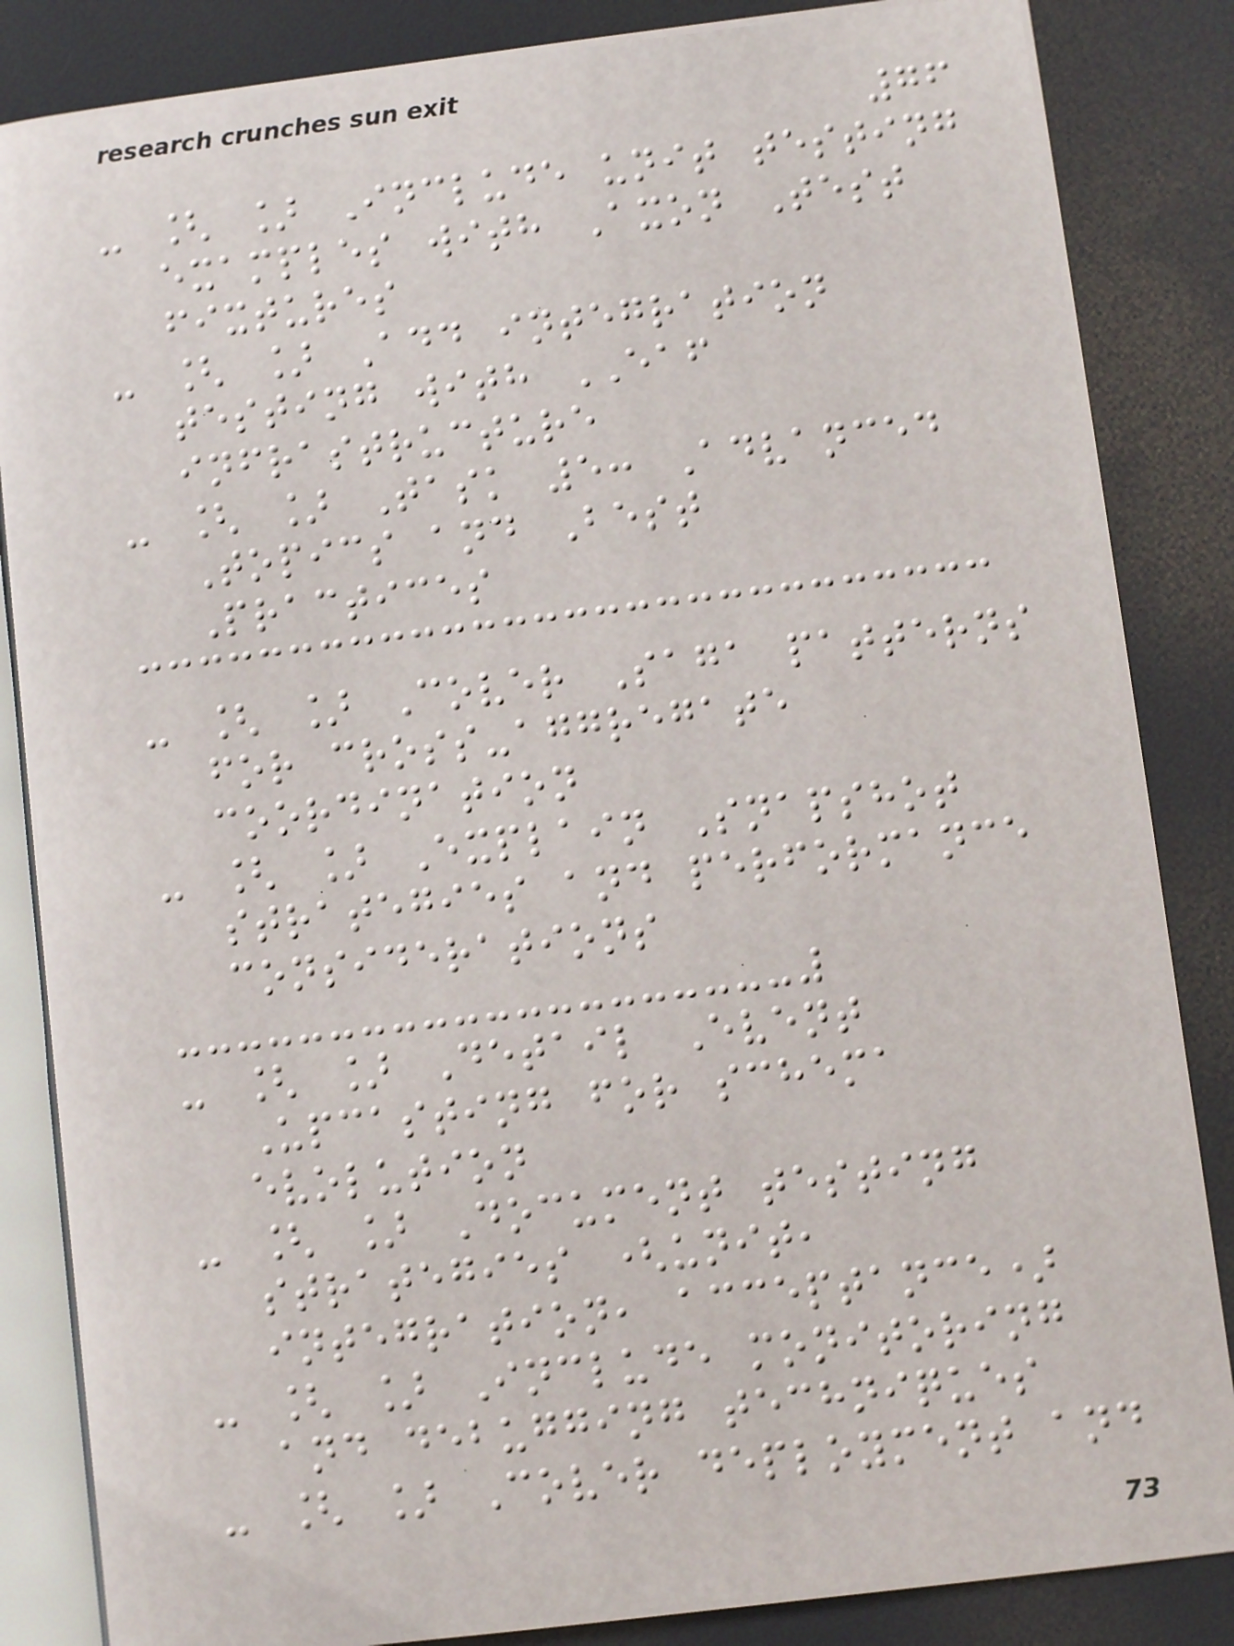76
- [ ] Include unit testing
examples with Axon Test
fixtures
- [ ] Add integration
testing with EAF
infrastructure
- [ ] Task 5: Advanced
Topics and Best
Practices
- [ ] Cover Saga patterns
for cross-aggregate
coordination
- [ ] Explain Snapshot
strategies and performance
considerations
- [ ] Detail Event
Upcasting for schema
evolution
- [ ] Document testing
strategies (unit,
integration, acceptance)
- [ ] Include monitoring
and debugging techniques
- [ ] Cover deployment and
